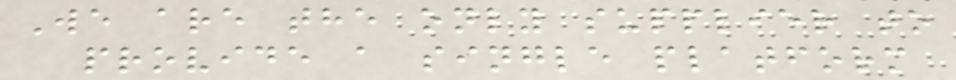We are the only supplier to
provide a single platform
